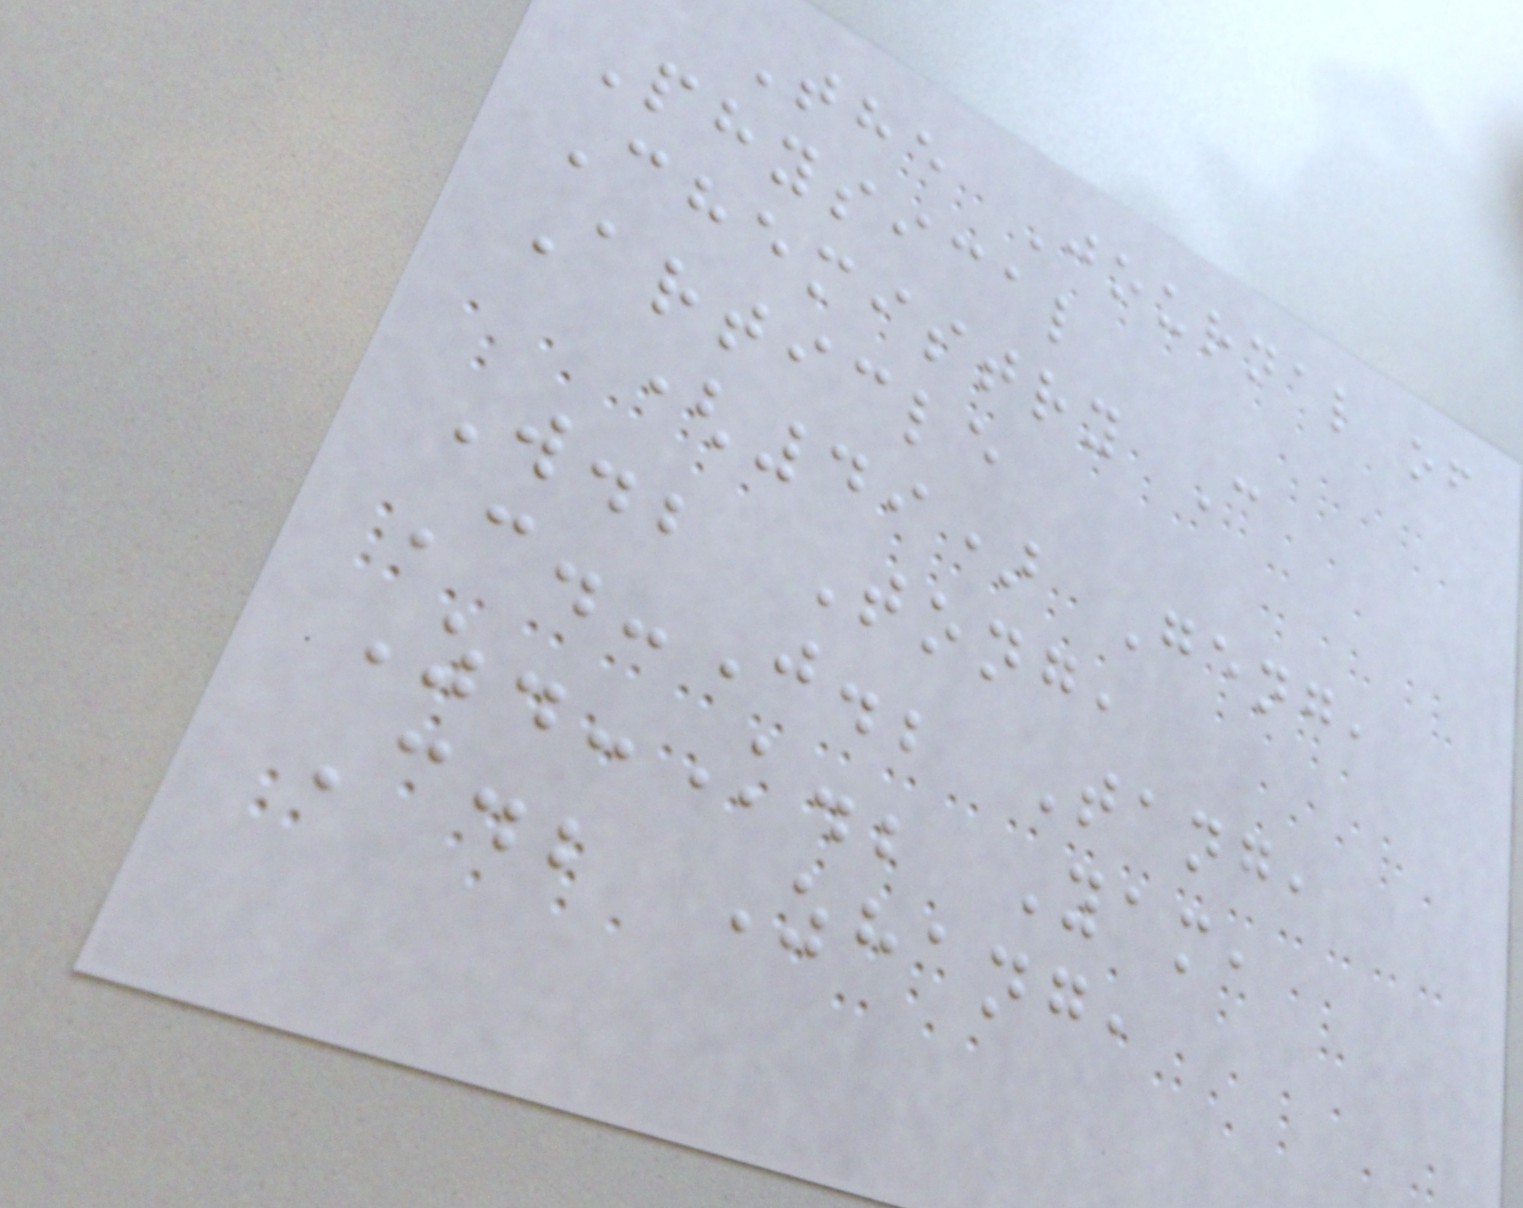The Journal of
Physical
Chemistry C
Article
(49) Geng,
W.; Tong,
C.-J.; Tang,
Z.-K.; Yam,
C.; Zhang,
